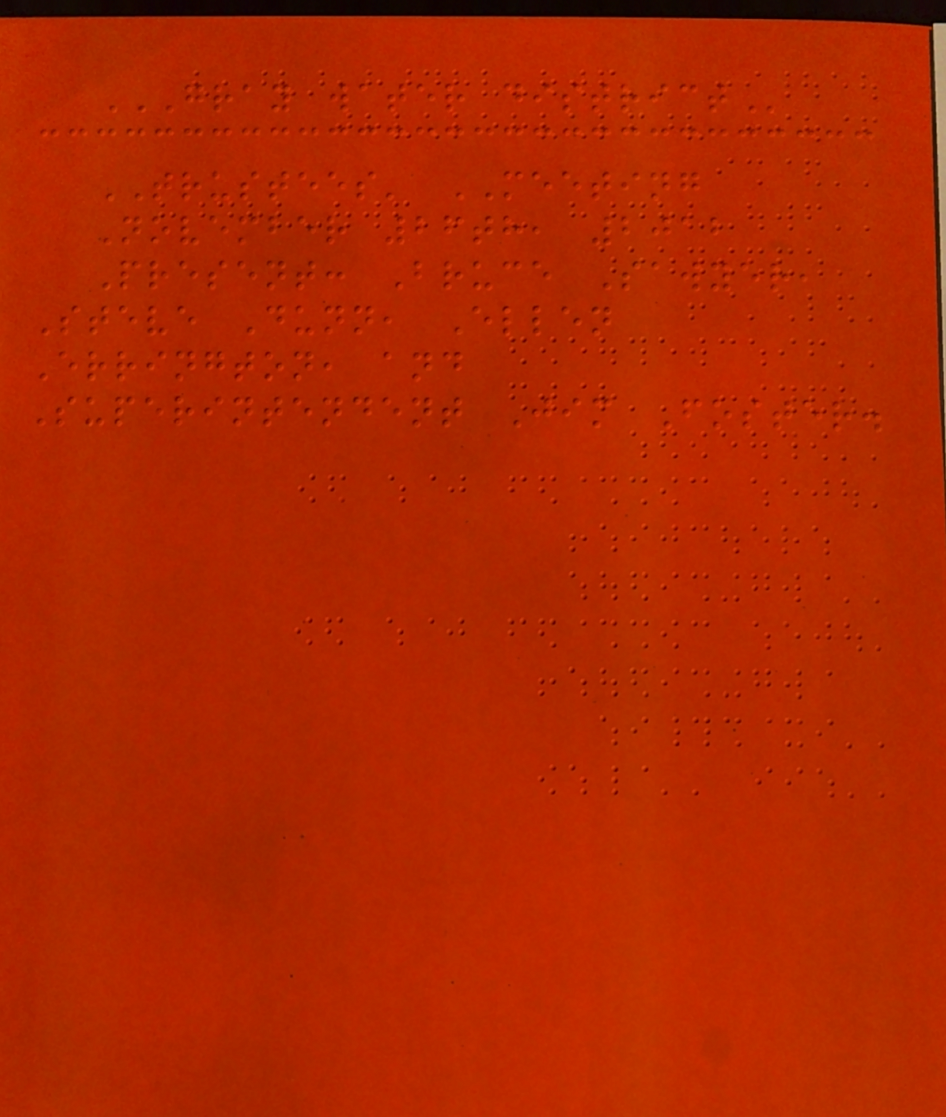GRAY WATER DISTRICT
TRUSTEES' MEETING
November 26th, 2012
Present: Bruce Sawyer,
Steve Dunn, Ellen
Errington, and
Superintendent Jim Foster.
